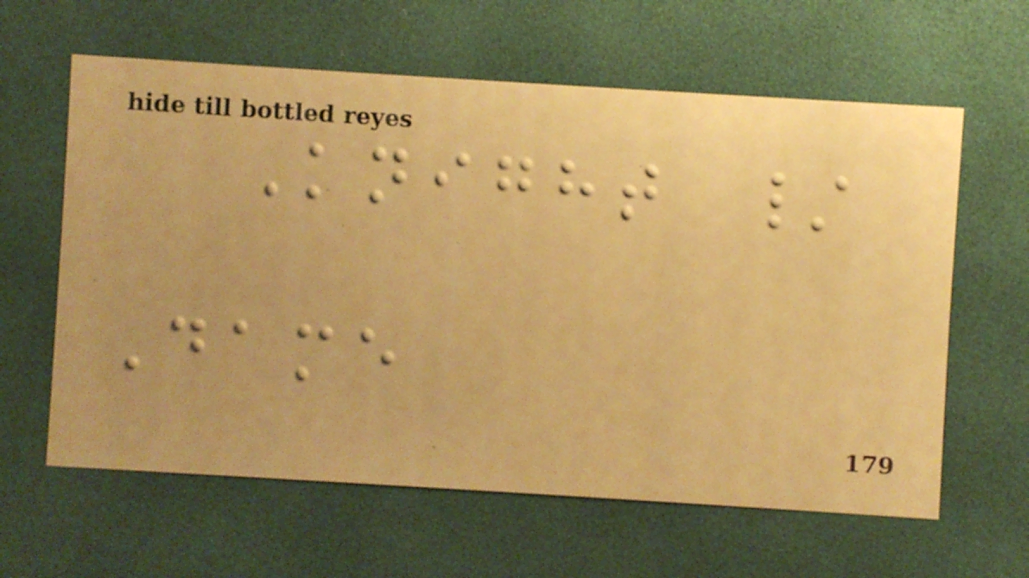Knight /
Dame
